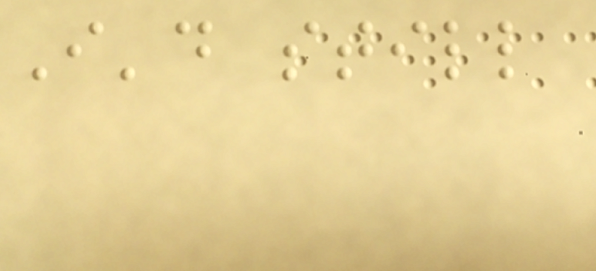I'd still
